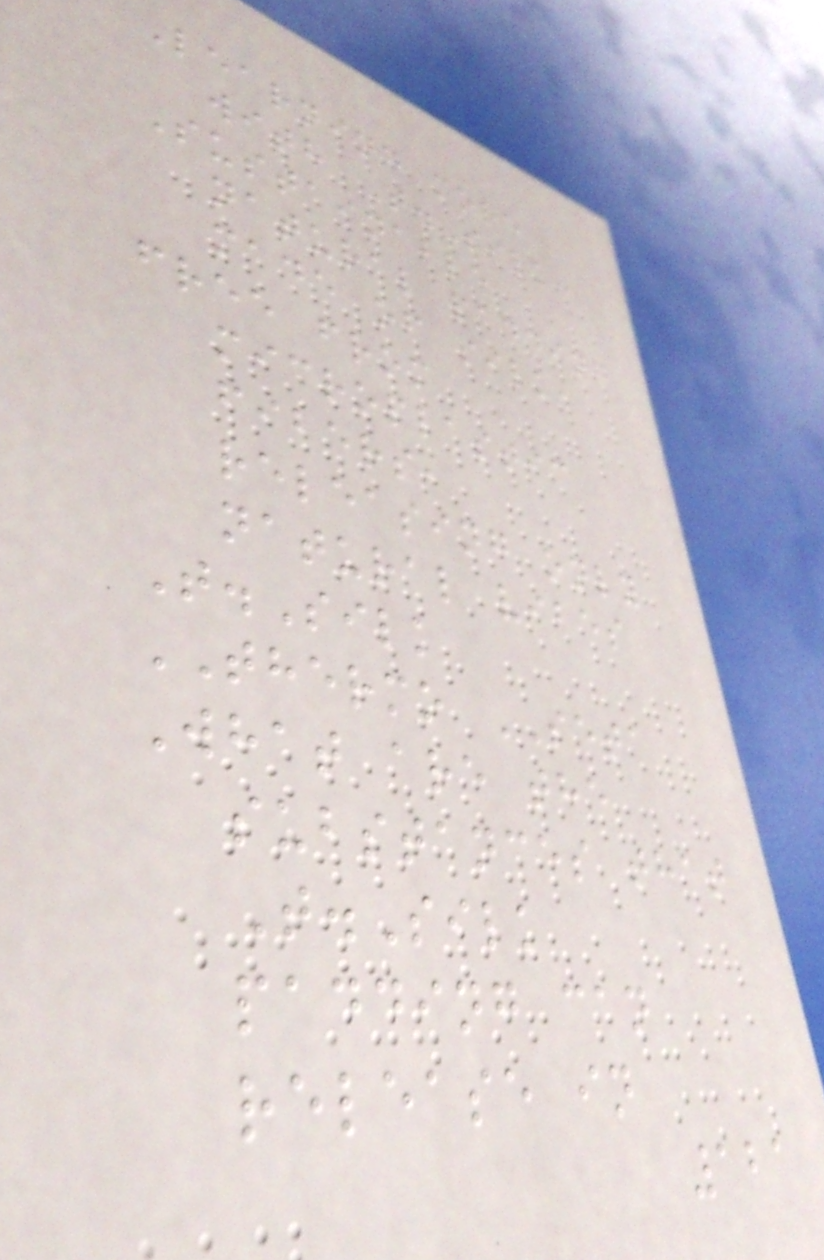Learning more
with T.Silk:
Sustainable
natural padding
made of silk,
free from
microplastic
fibers,
releasing only
natural vibes
T.Silk
THERMO SETA
What are the
substances that
T.Silk
padding can
release in
121
